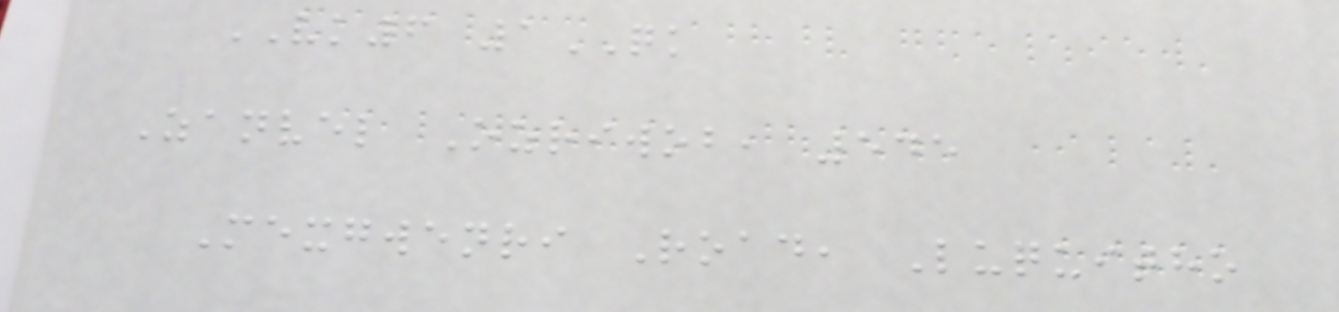VK6 1QK
Zanvel Ozriwob, 545
Mexgwenri Road, Luquitho
